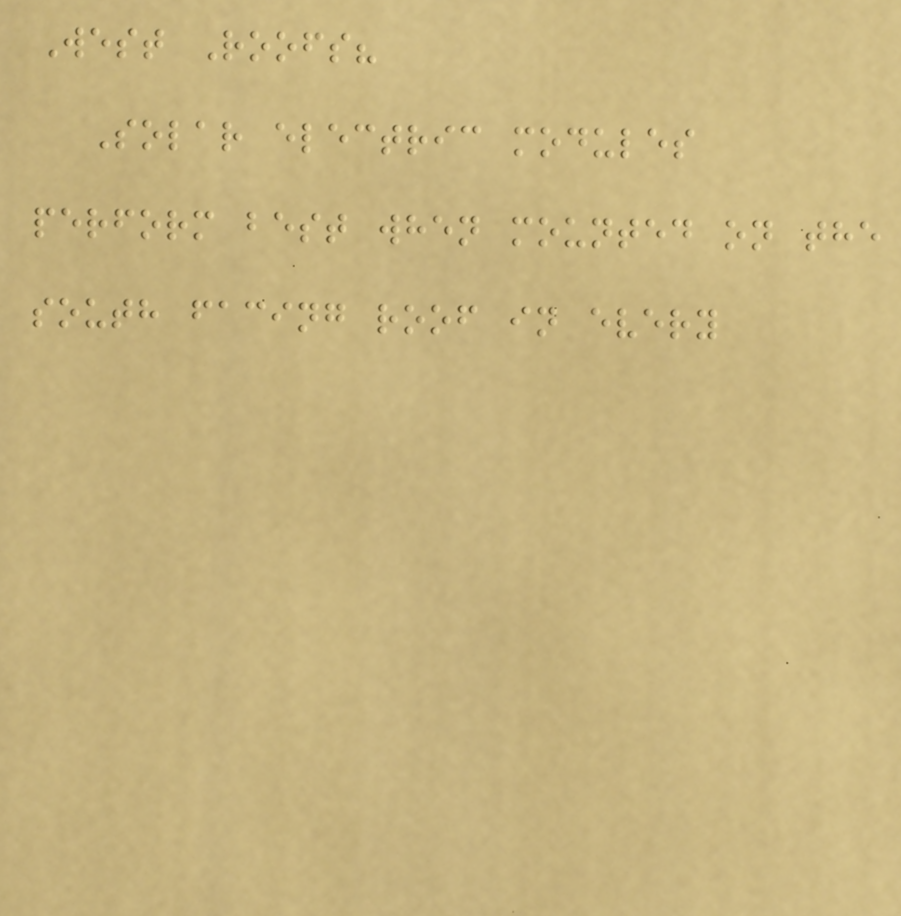West Roofs?
Solar electric modules
perform best when mounted on the
south facing roof in every
